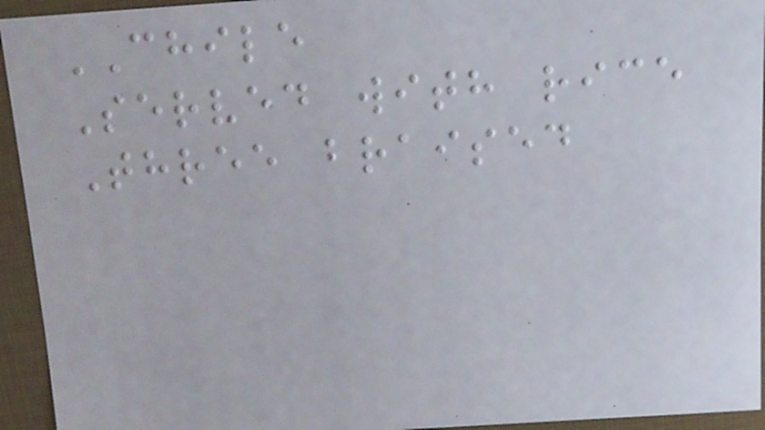CHILE
Served with rice
Three braised
